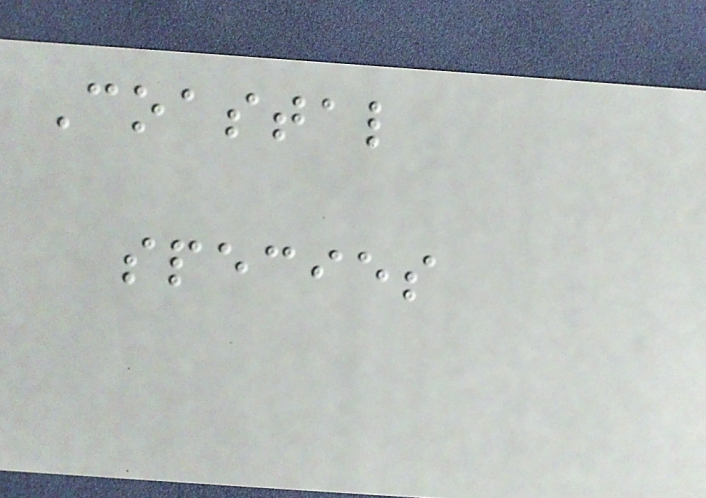Coastal
species
